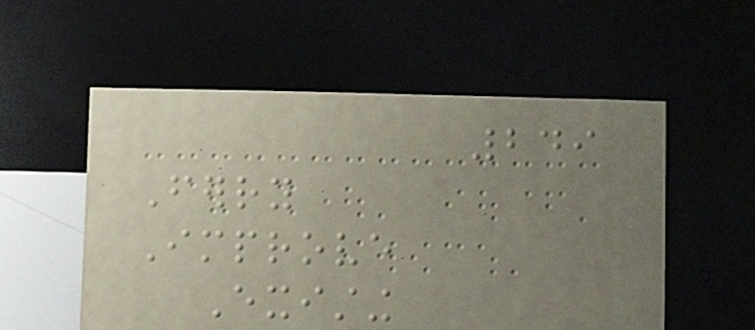249
Ferry
Improve
Existing
